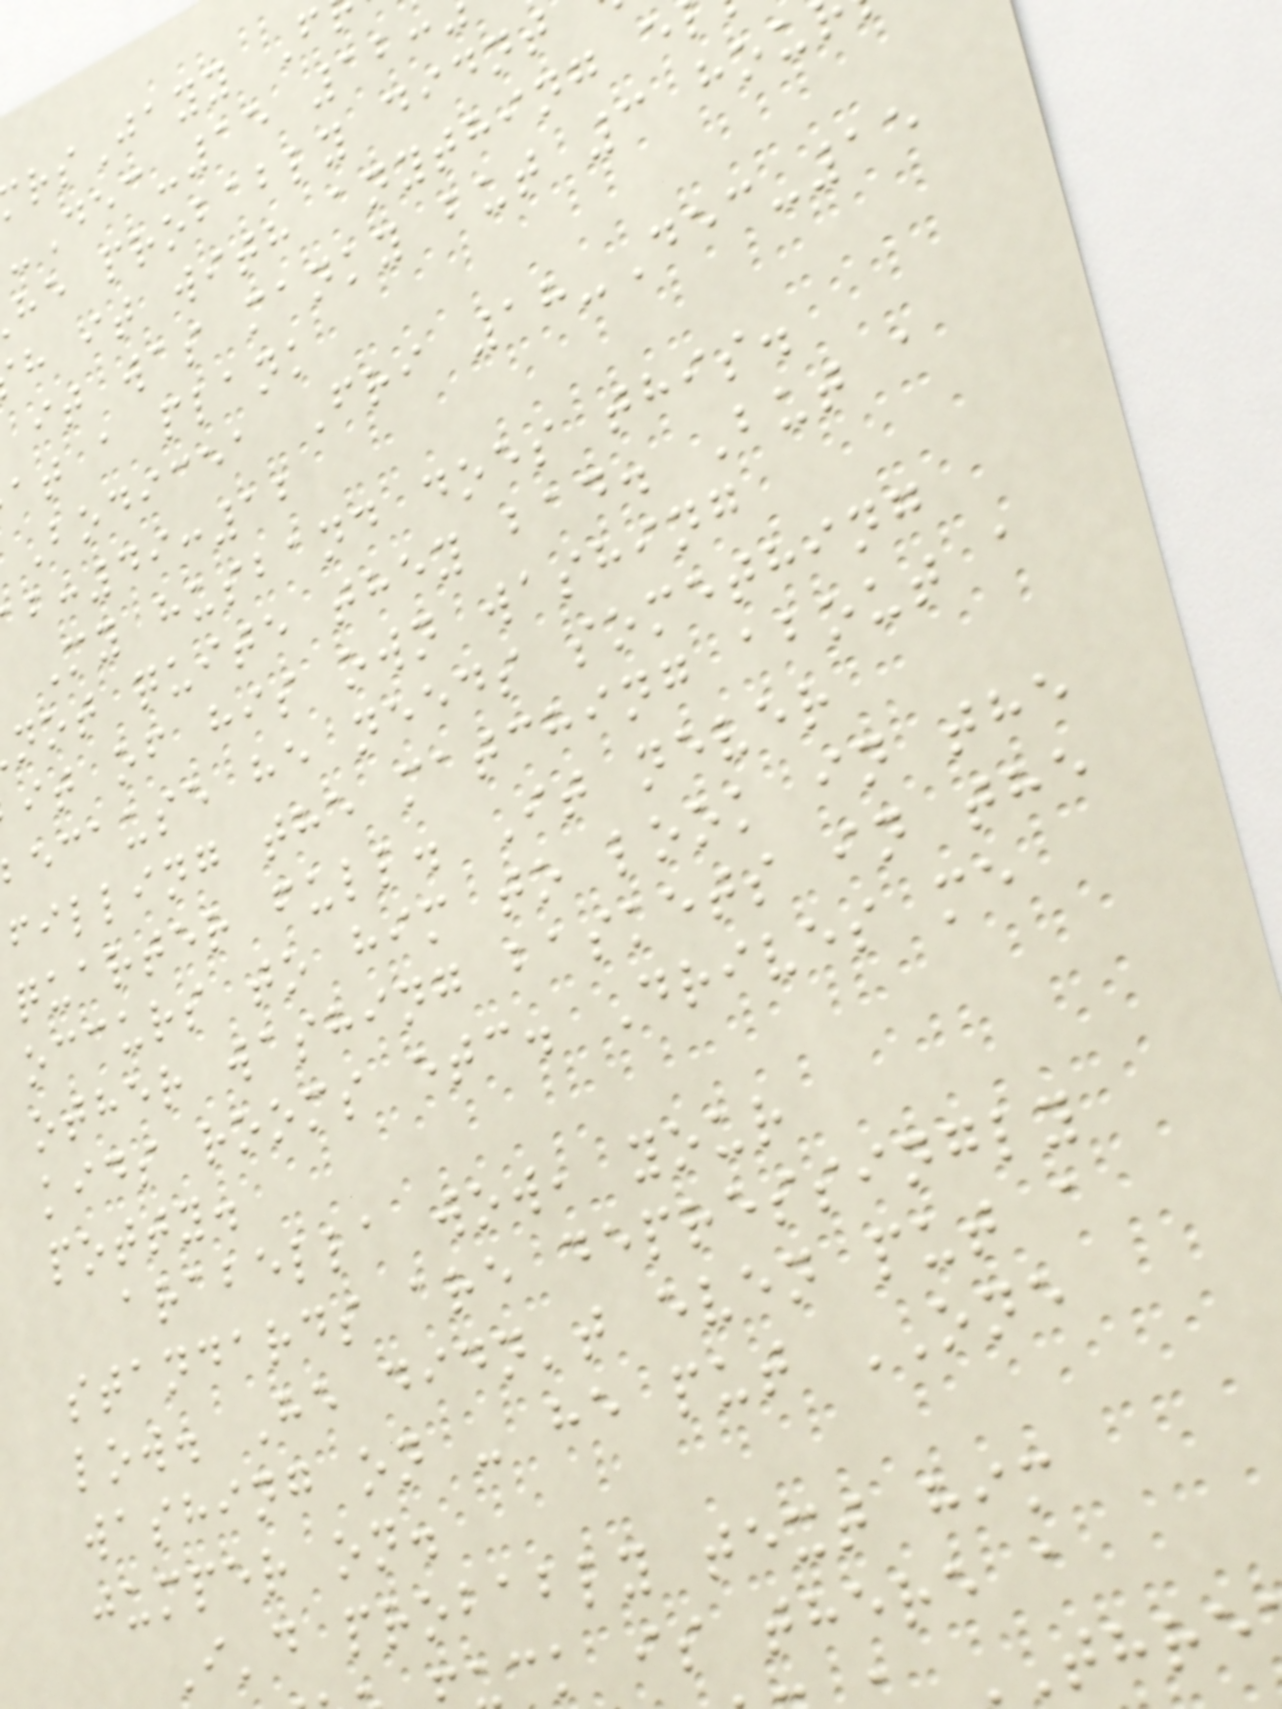rsJayy F
-Dec-15 12:
he probably didnt
h it with anything e
it was manky but 3 hou
at a plank
Bodicea Fri 18-Dec-15
:49:12
My husband does this.
not quite they bad. But a
it of his own washing
ecause he needs something
filling the matching about a
quarter full. It never
occurs to him to look in the
other washing baskets in the
kids rooms etc. Drives me
potty.
arabella wow, your
standards are depressingly
low. He didn't even put a
washing on - he put ONE
jumper on.
I'd probably text him
ck is there a
